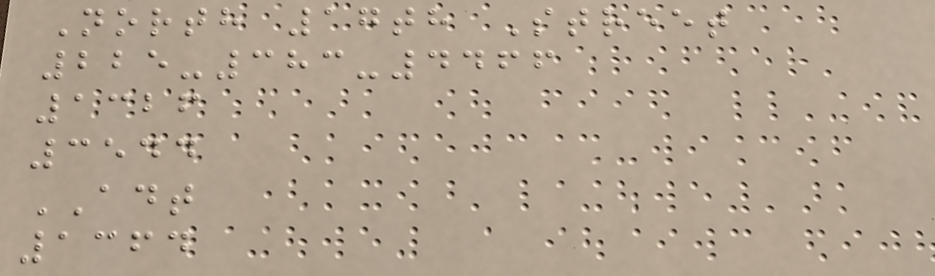North 17th Street
225-383-4466
1326
3544
ADT
1364
